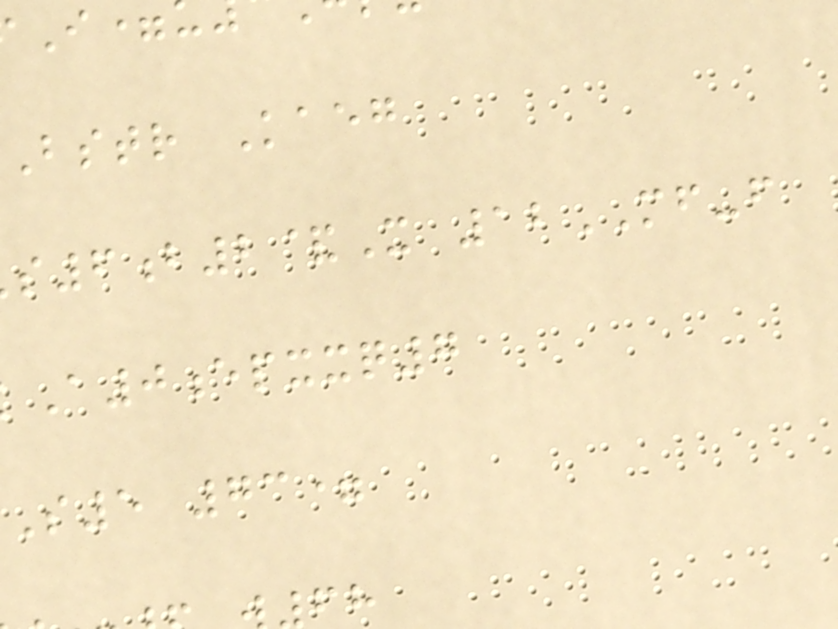Bstr Kaeg
6b2&X 12MF-f
A0epxxq7
S5 73=
